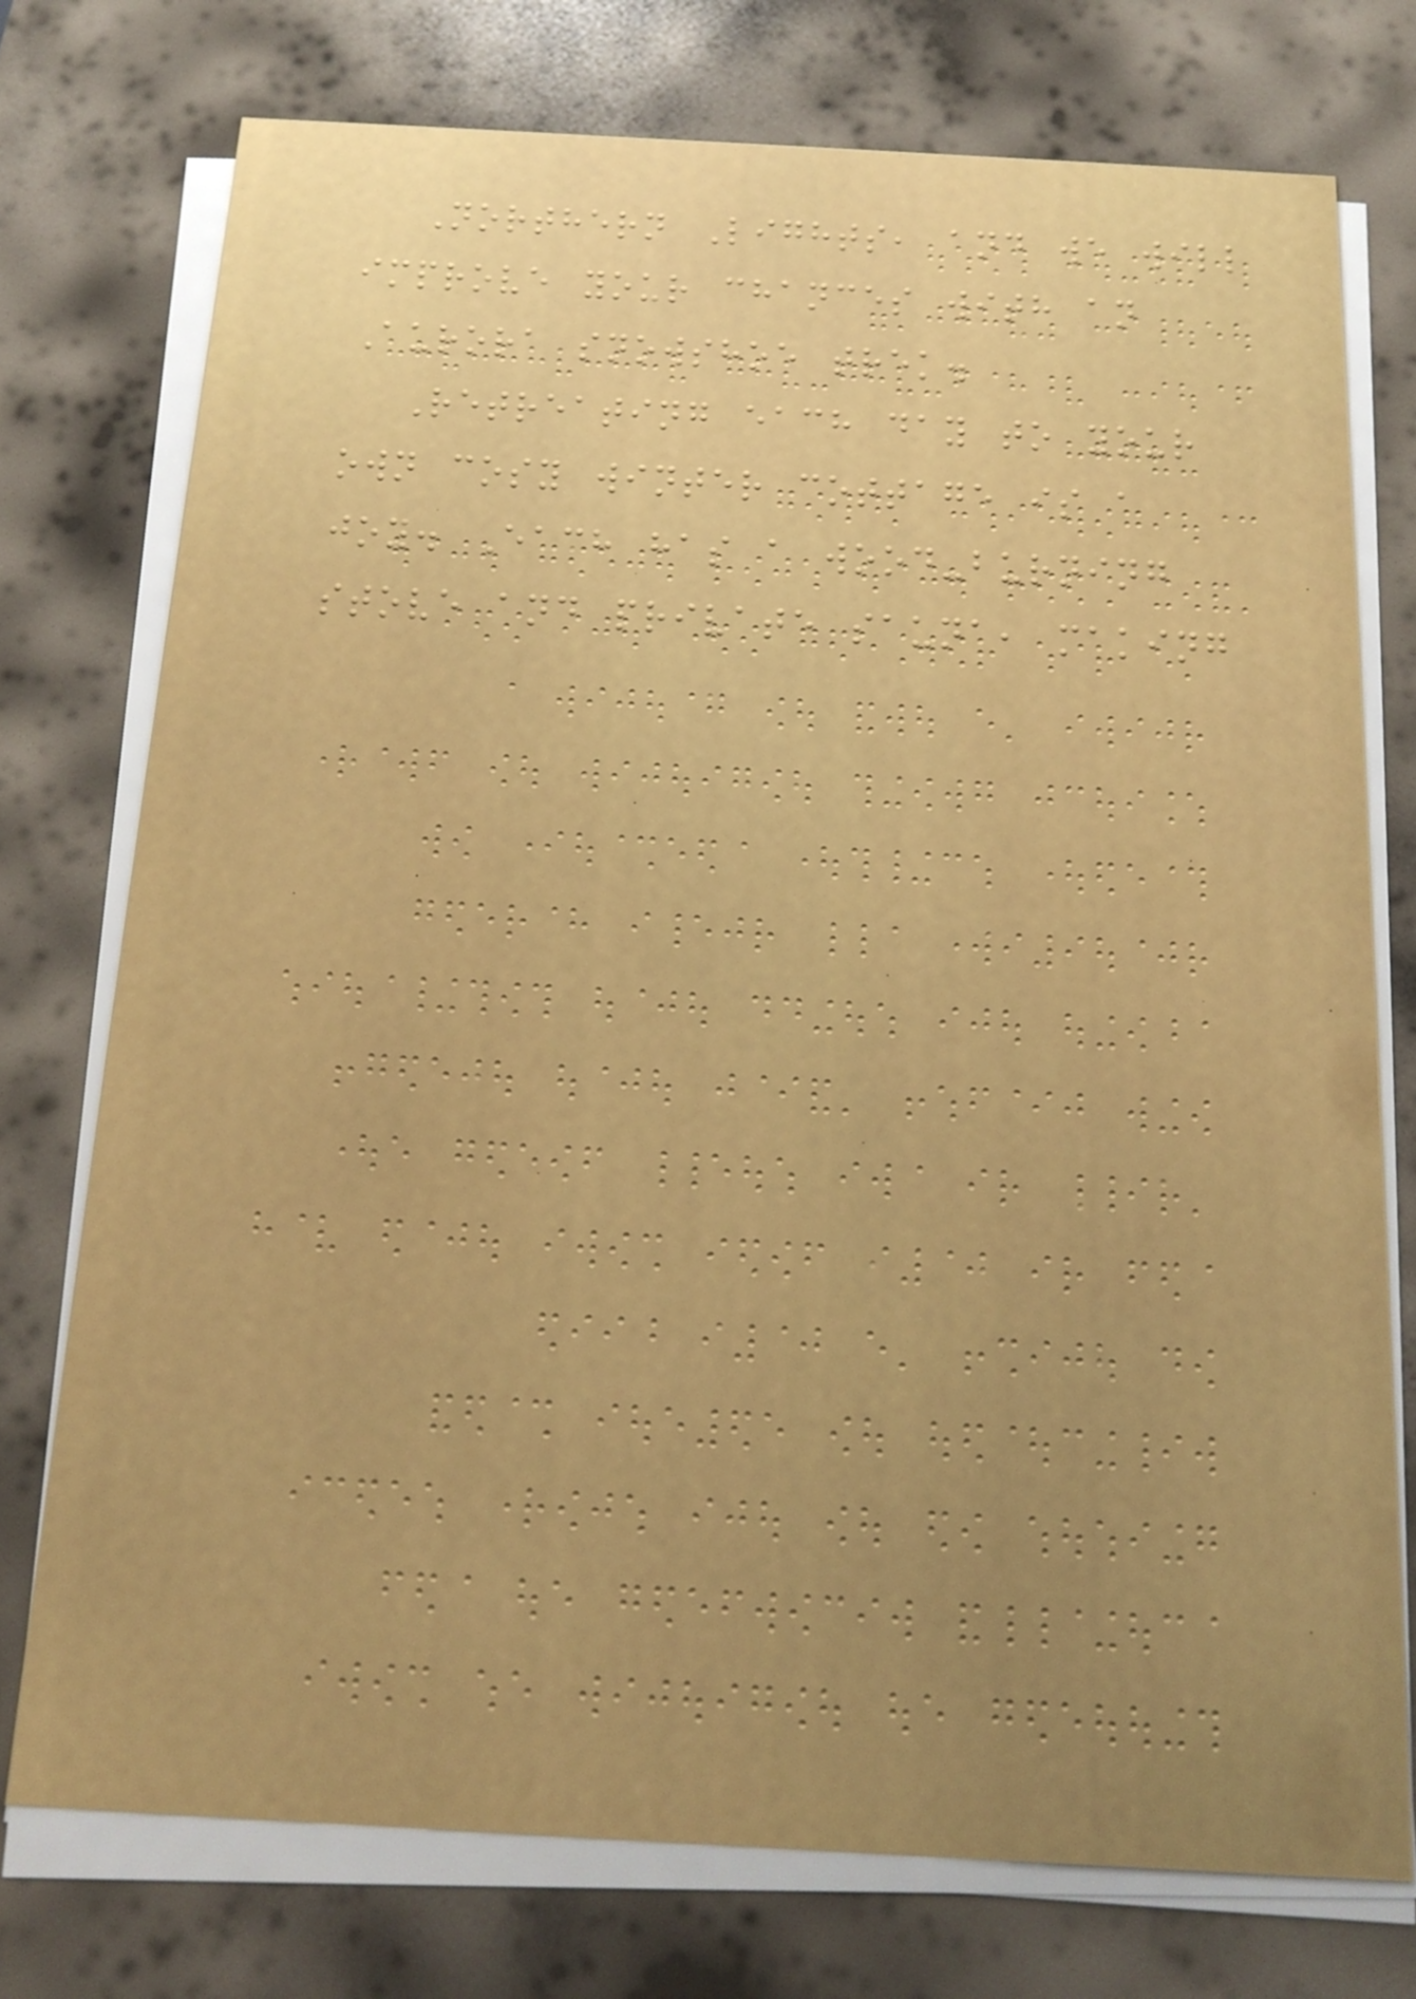Northern Lights, and we will
improve your chances with an
Aurora snowshoe trek.
Retreating each day to your
own cosy winter cottage is a
joy. Each has a wood-burning
stove and private sauna, making
